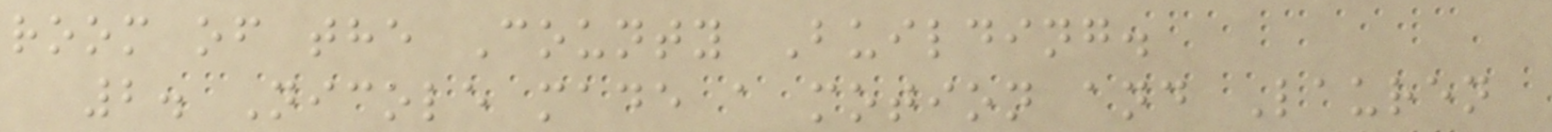room of the County Building.
2. Nicole made a motion and Lauren
